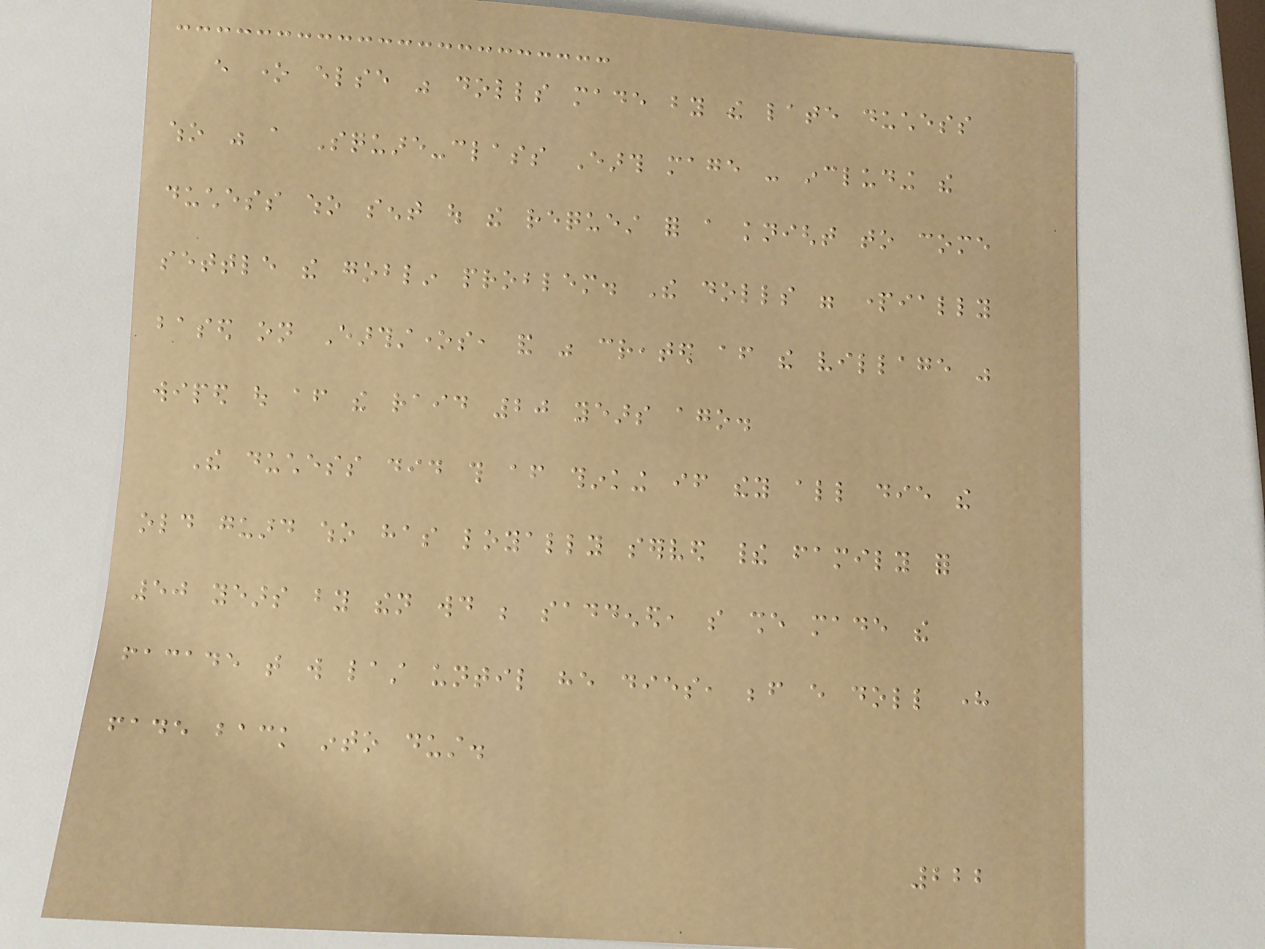every one else was dolls made by the late duchess
who was a Square-class Earth mage - including the
duchess who sent out the request for a knight to come
settle the goblin problem. The dolls were partially
based on Earthstones, and was created after the village was
wiped out after the raid 20 years ago.
The duchess did this after thinking if they all die the
old guard who has loyally served their family for
50 years by then would be saddened, so she made the
facade that will last until he dies, before every doll here
fade back into dust.
222
